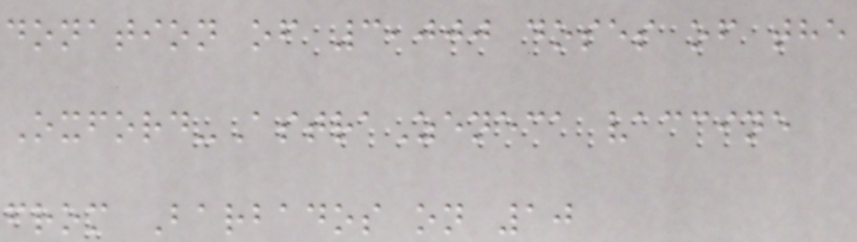donation of 3,000 doses of the
Oxford-AstraZeneca vaccine
from Barbados on 10
